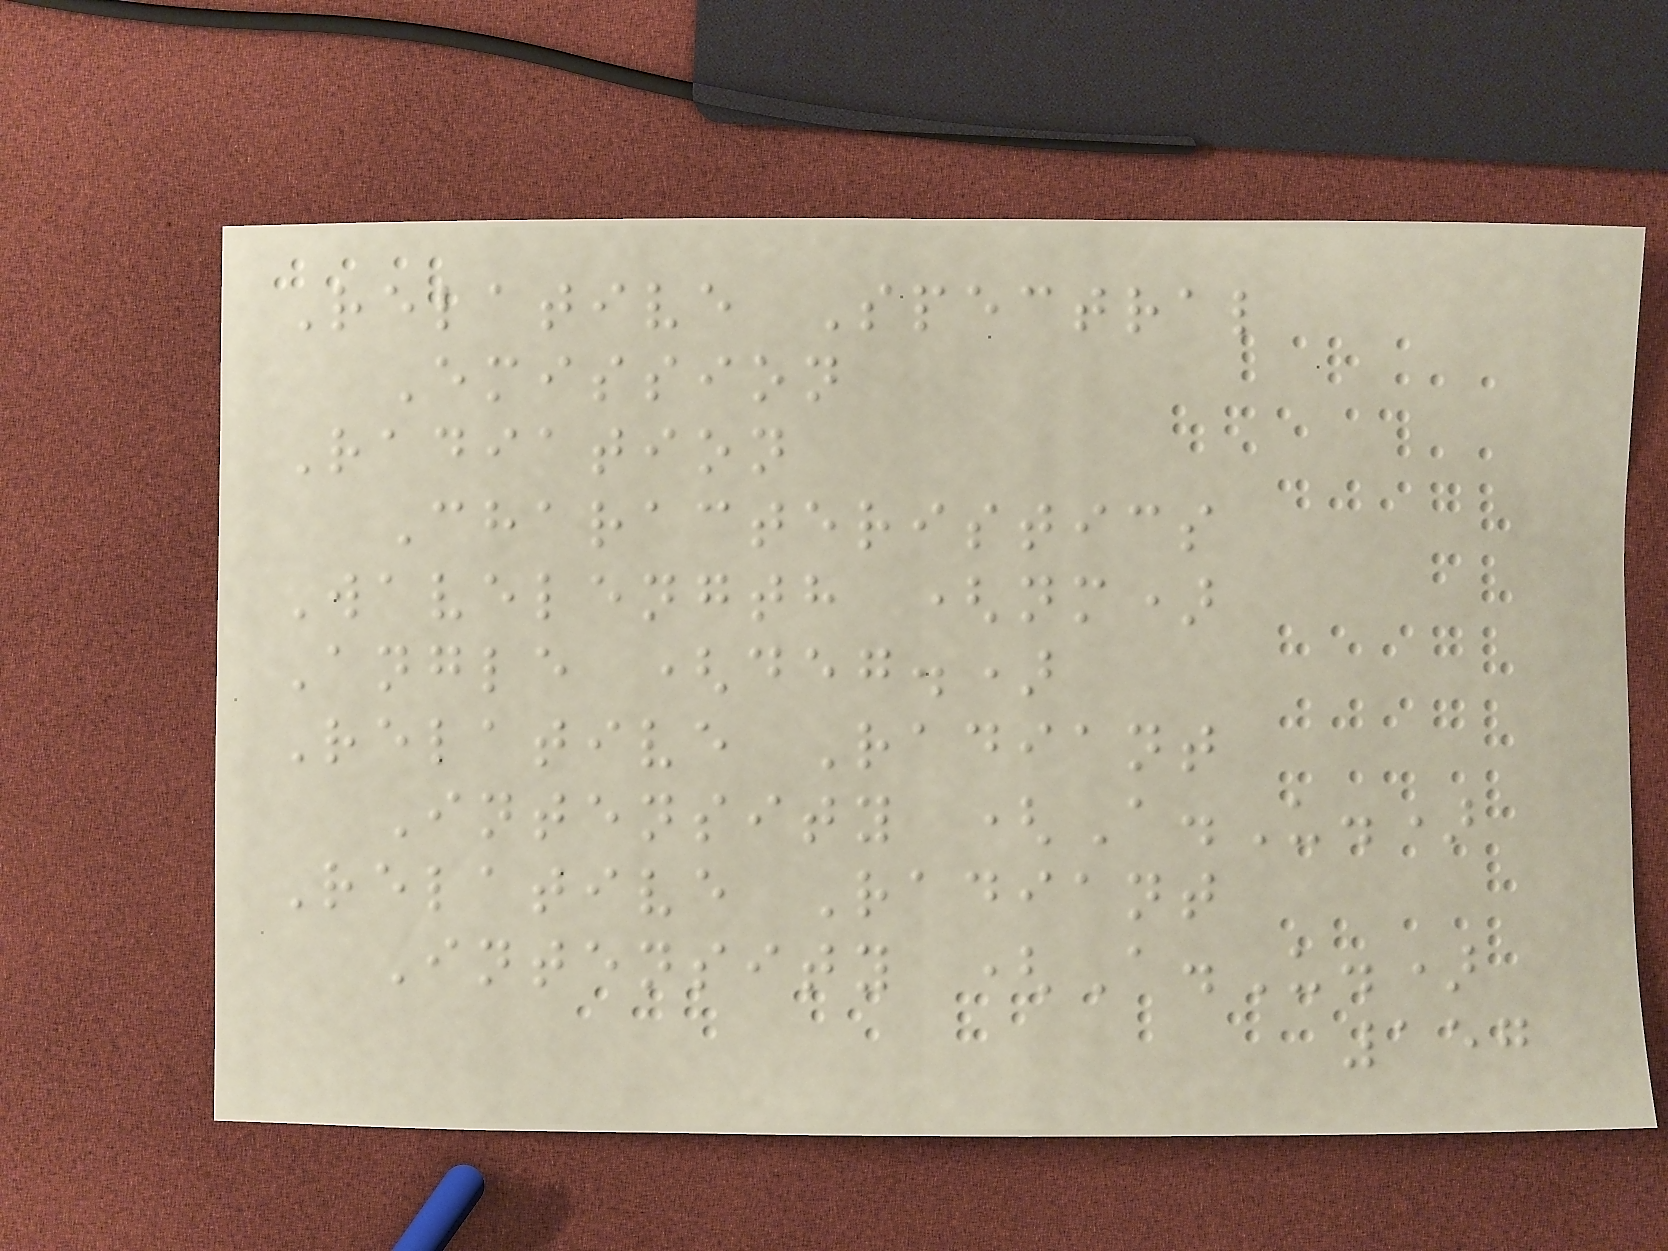Relative Spectral
Emission
Radiation
Characteristics
Wavelength (nm)
Angle (deg.)
Relative Radiant
Intensity (A.U.)
Relative Radiant
Intensity (A.U.)
157
